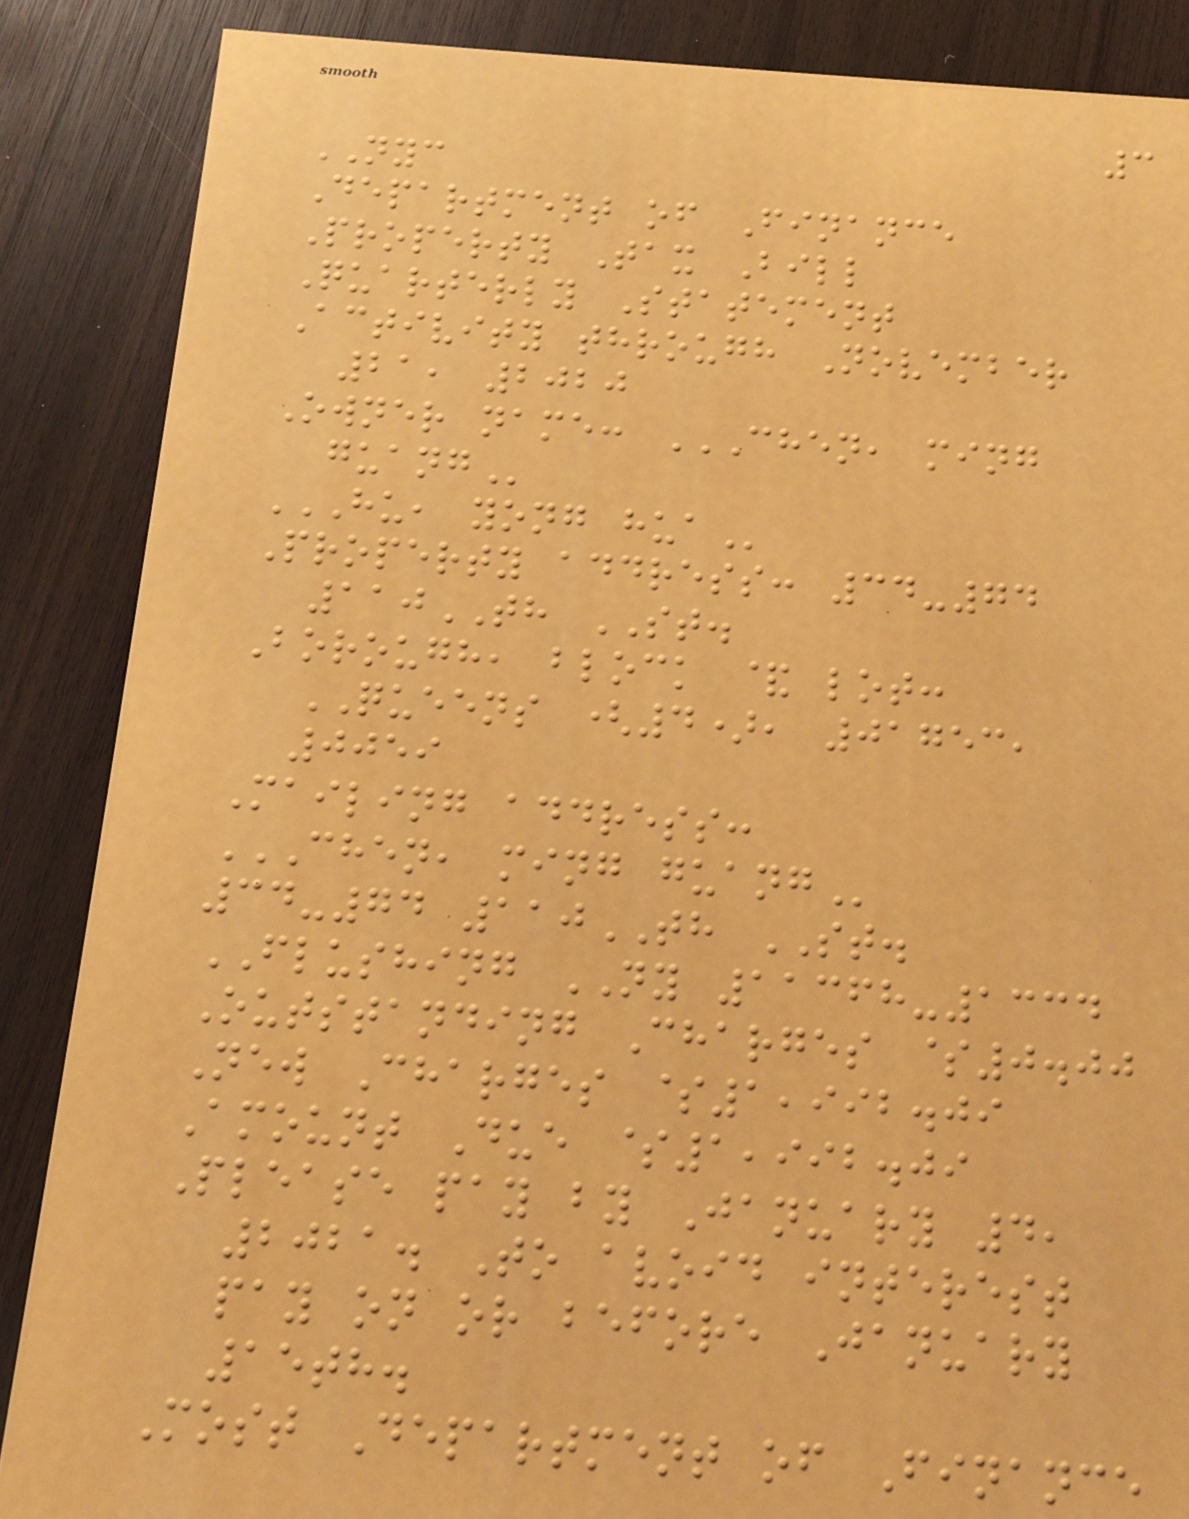3
NYC
Department of Finance
Property Tax Bill
Quarterly Statement
Activity through November
21, 2020
Owner name: CHEN, MING
GUANG
HU, YONG HUA
Property address: 34-74
110TH ST.
Borough, block & lot:
QUEENS (4), 01753,
0059
Mailing address:
CHEN, MING GUANG
34-74 110TH ST.
FLUSHING NY 11368-1334
Outstanding Charges $0.00
New Charges $1,992.09
Amount Due $1,992.09
Please pay by January 4,
2021. To avoid interest
pay on or before January
15th.
Most Department of Finance
